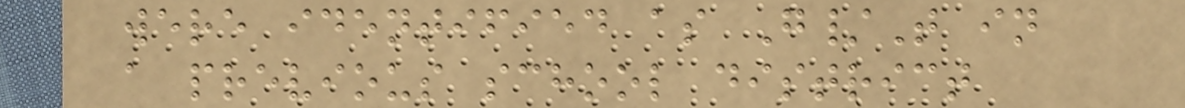were identified as G/T in
a previous school district
